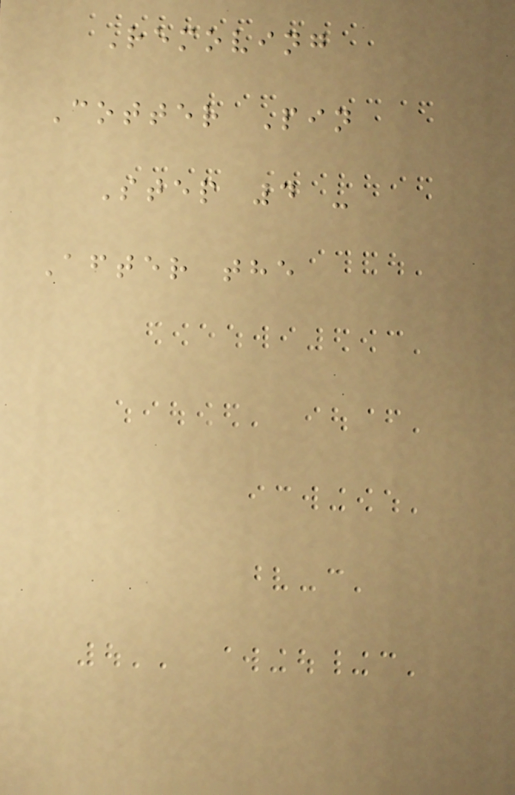Removing
Cotter Pin
Step 4 -
After the
